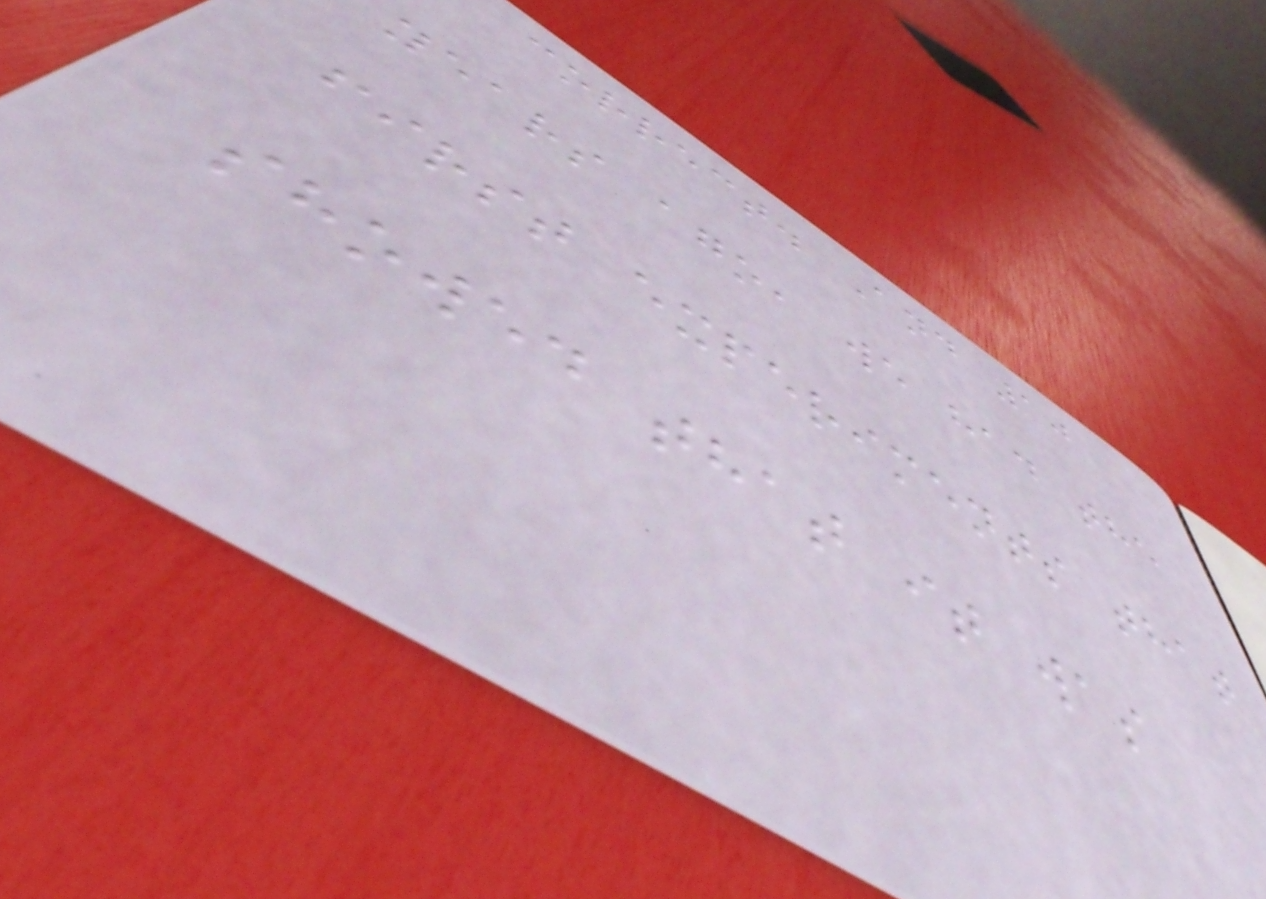correct. And 10
years ago, we had the
first experiments that
showed that it was
